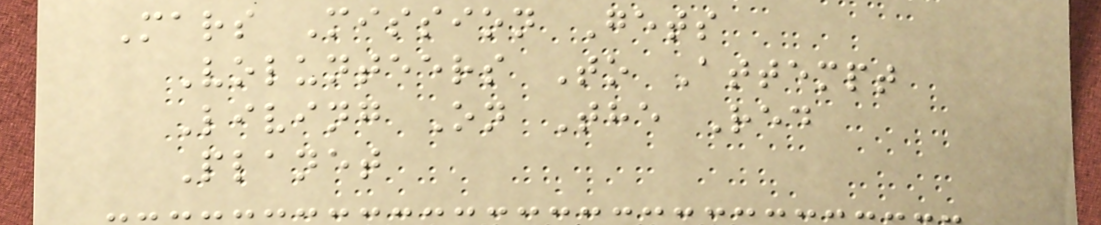Mars Mission Gets
Volunteers To Attempt
Living On The Red
Planet
